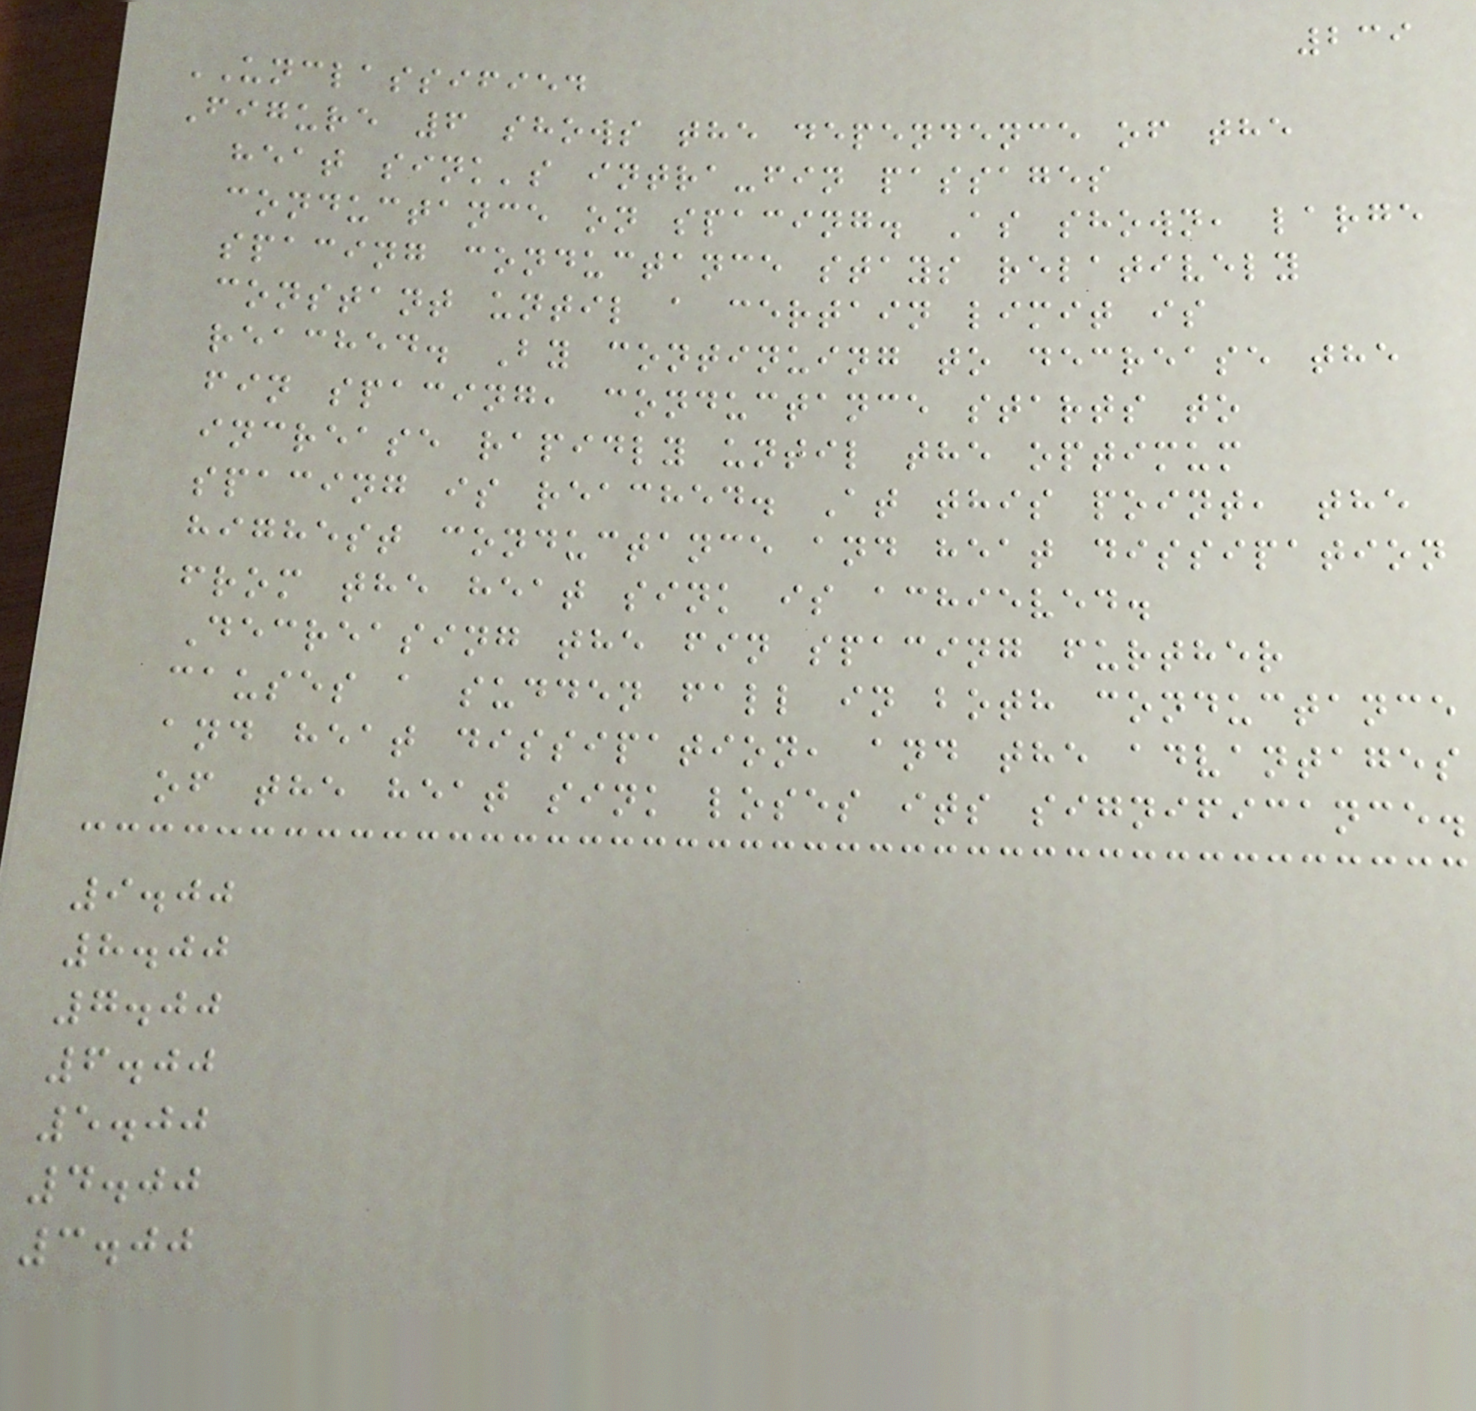239
UNCLASSIFIED
Figure 6 shows the dependence of the
heat sink's intra-fin passages
conductance on spacing. As shown, large
spacing conductance stays relatively
constant until a certain limit is
reached. By continuing to decrease the
fin spacing, conductance starts to
increase rapidly until the optimum
spacing is reached. At this point, the
highest conductance and heat dissipation
from the heat sink is achieved.
Decreasing the fin spacing further
causes a sudden fall in both conductance
and heat dissipation, and the advantages
of the heat sink loses its significance.
9.00
8.00
7.00
6.00
5.00
4.00
3.00
